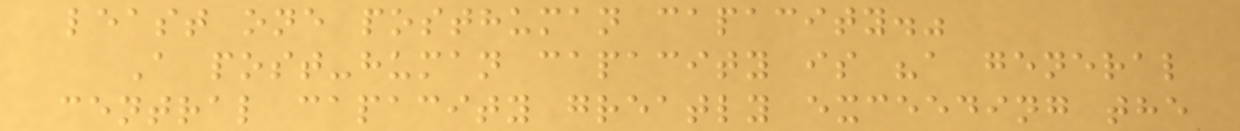least one posthuman capacity."
A post-human capacity is "a general
central capacity greatly exceeding the
